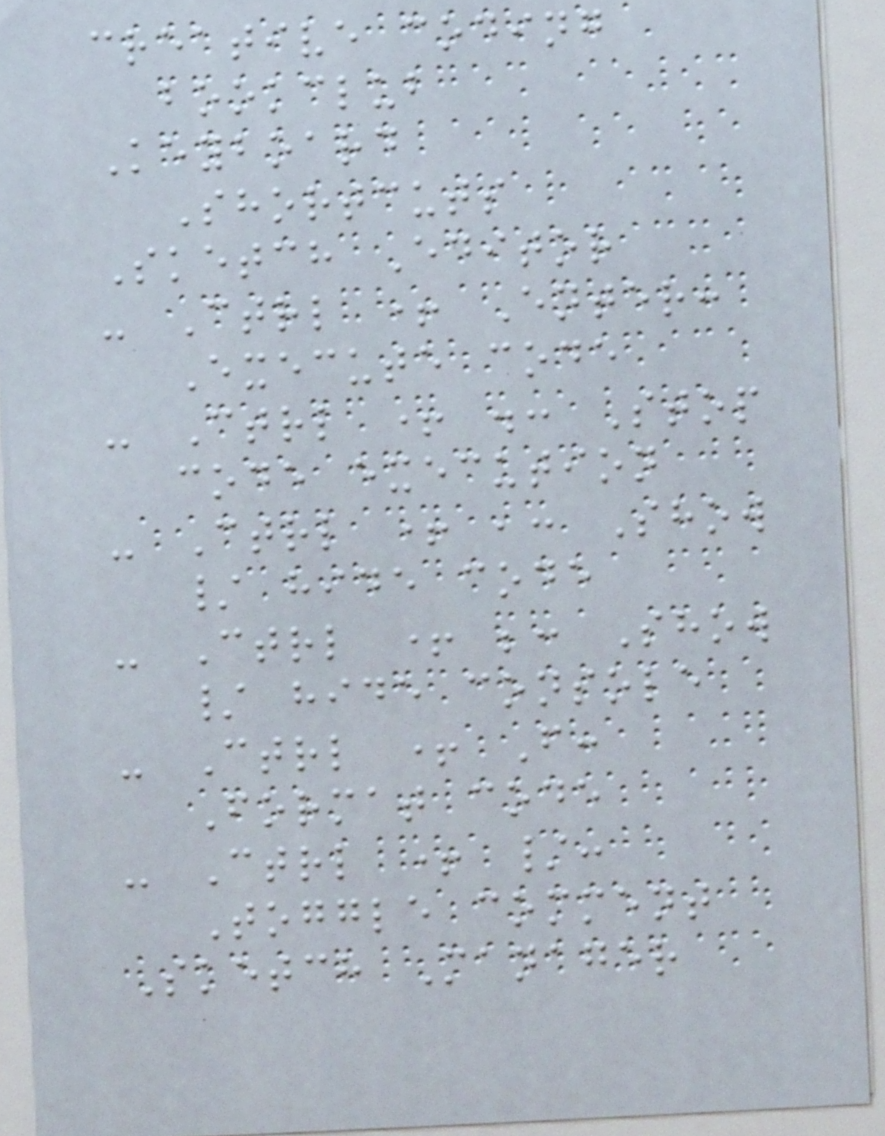creative coding
bookclub
Keyboard
Shortcuts
Sketch Editor
- Ctrl + Enter:
Execute code
- Ctrl + .: Stop
code execution
- Ctrl + ,: Show
/ hide code
- Ctrl + ;: Show
/ hide console
- Ctrl + F:
Format code
- Ctrl + /:
Toggle comment
Sketch Manager
